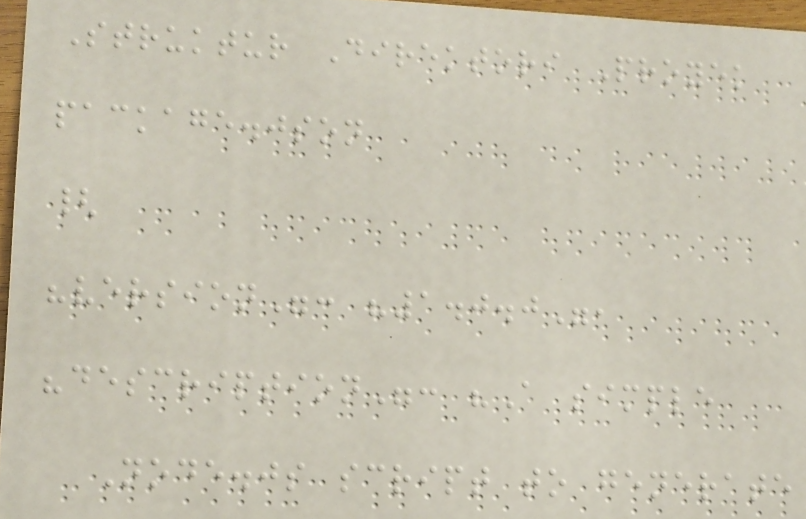Struktur Direktori Proyek
package.json
{
"version": "1.0.0",
"description": "A simple
Node.js script to generate
